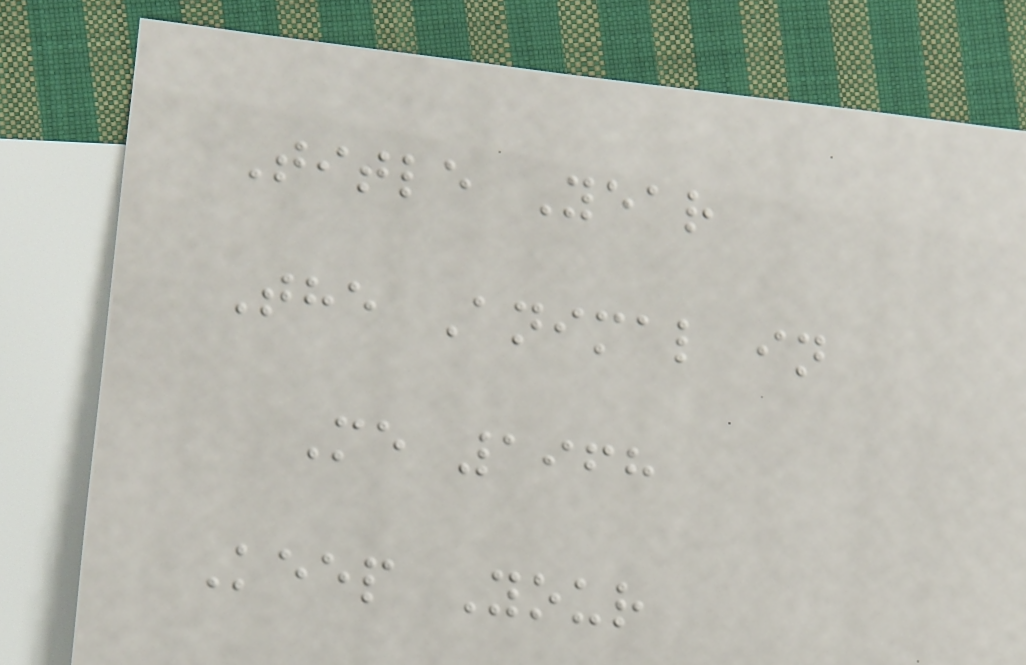Title Year
The Animal in
Me 1968
Keep Your
